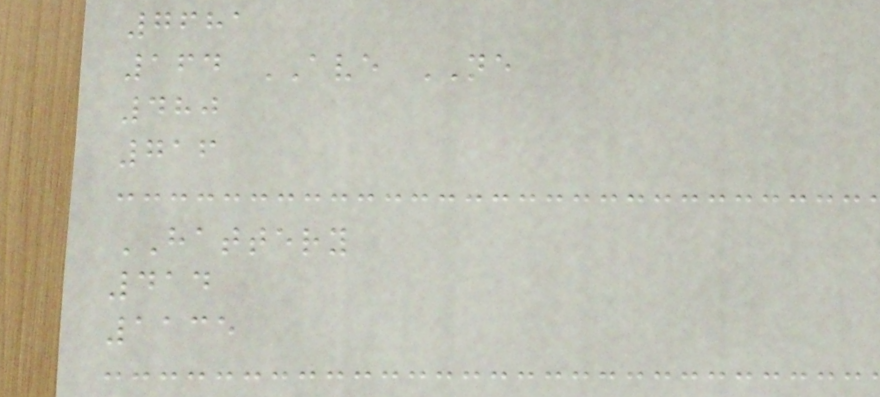7681
164 AVE NE
480
716
HATTERY
414
1135
